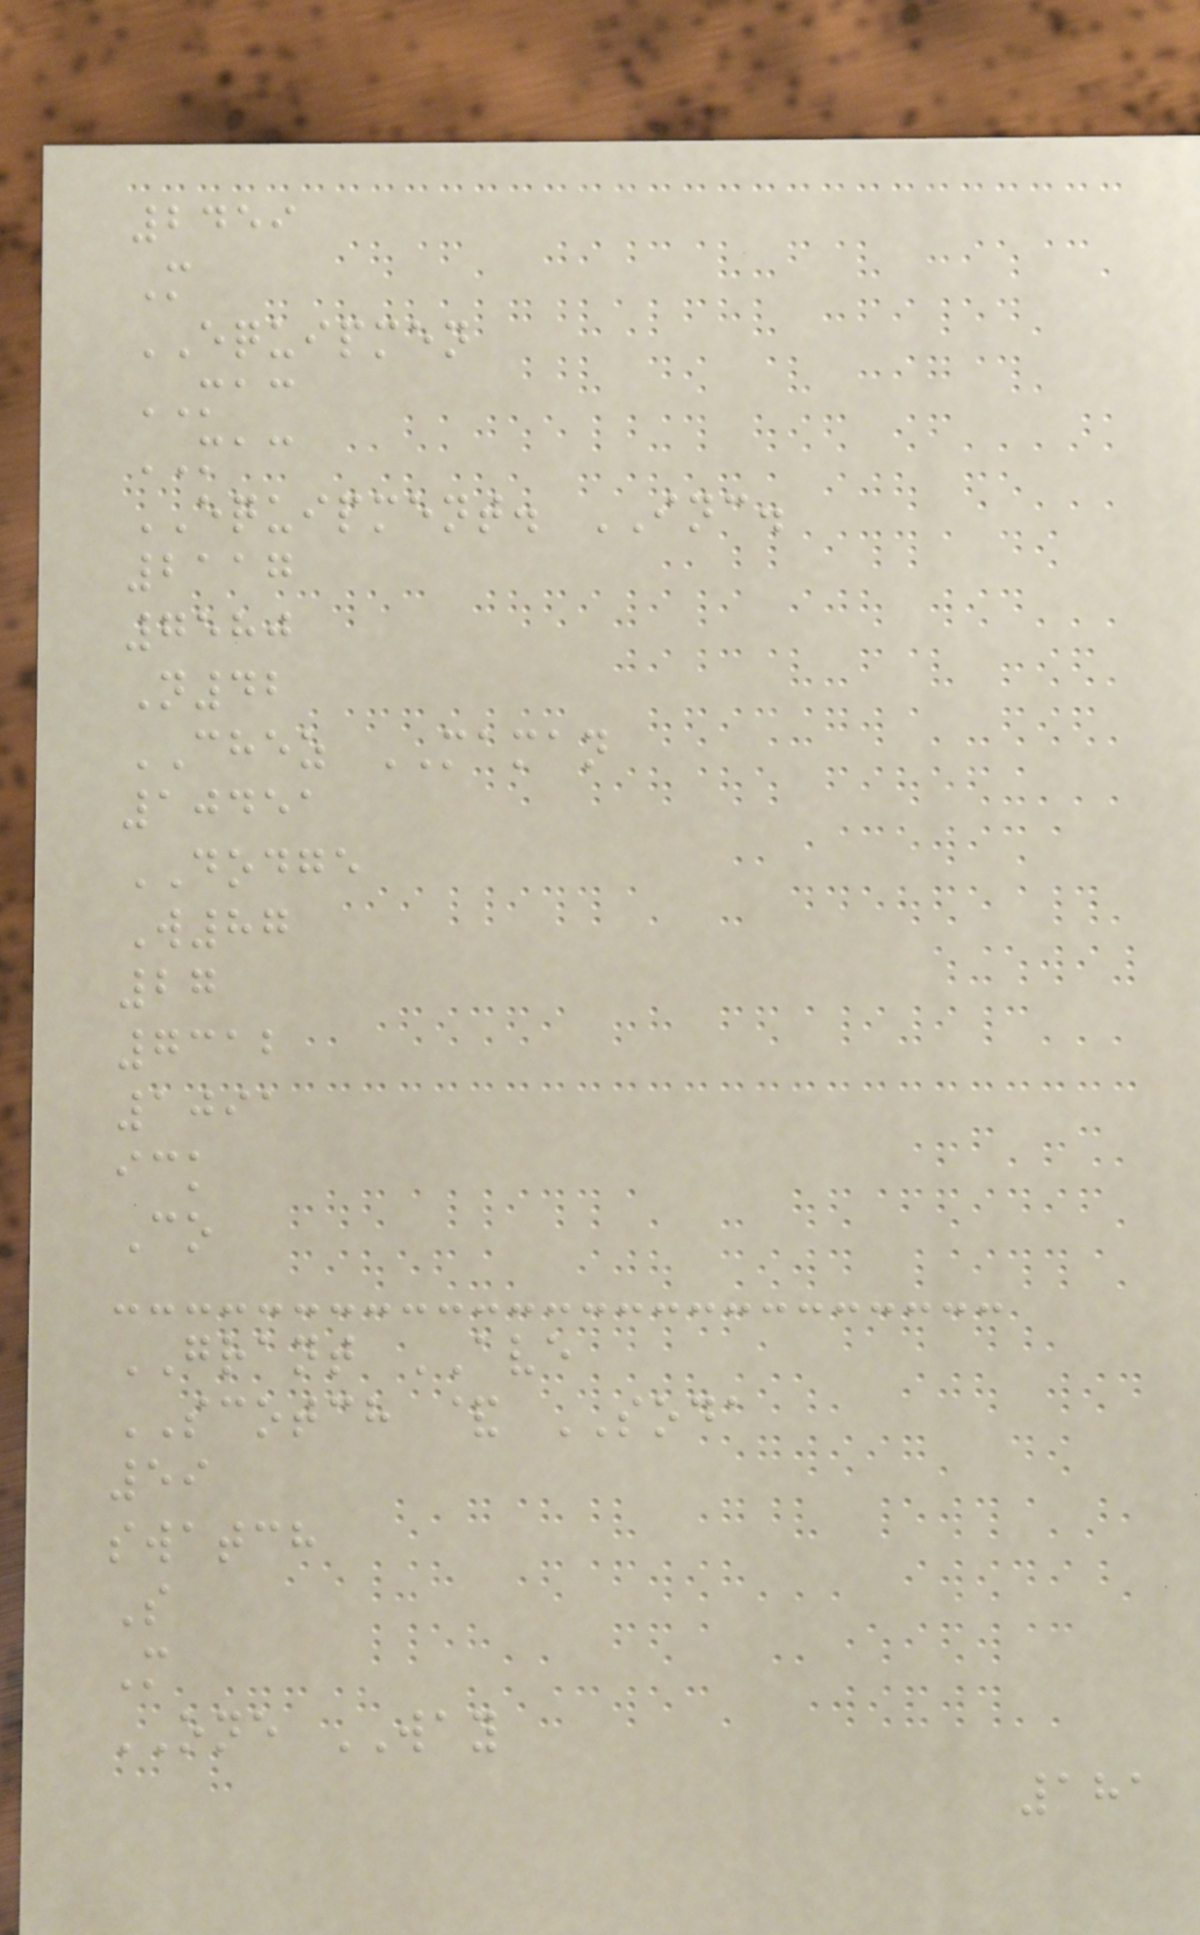2459
M
EQUIPMEN
MAC
MAC
EQUIPMENT. INC.
2117
7580
N42
CHEZ MAMAN
10451
DODGE
W87
27
7312
1091
ick
Co
GRANT AVE
SCOTCH & SODA
59
swatch
S
M
ONE WAY
181
